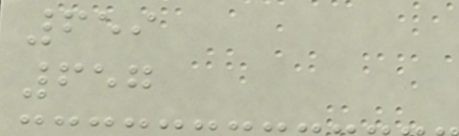659
657
